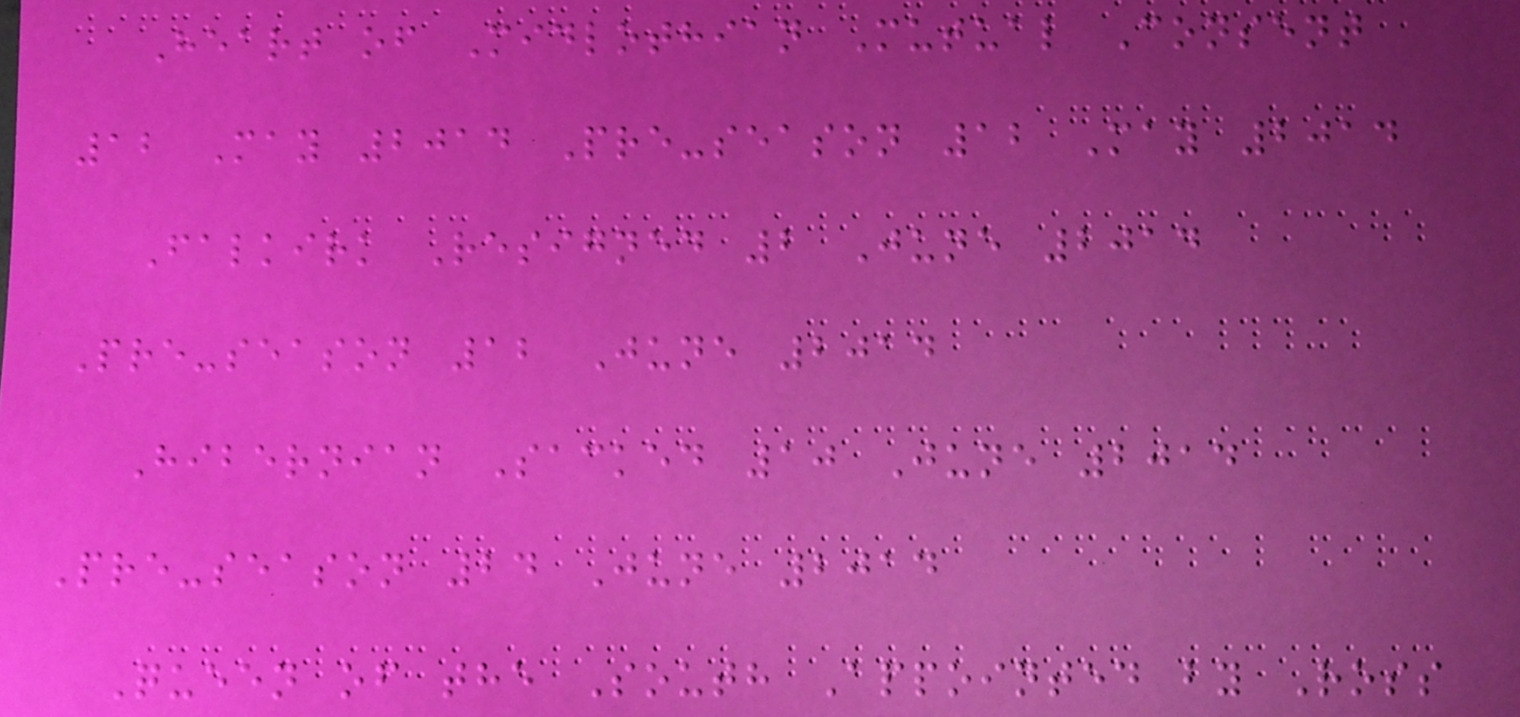Heart of Midlothian Mutual Consent
12 May 2014 Pre-season 12 May 2014
Falkirk Resigned 2 June 2014
Pre-season 12 June 2014
Hibernian Sacked 10 June 2014
Pre-season 24 June 2014
Queen of the South Appointed by Ross
